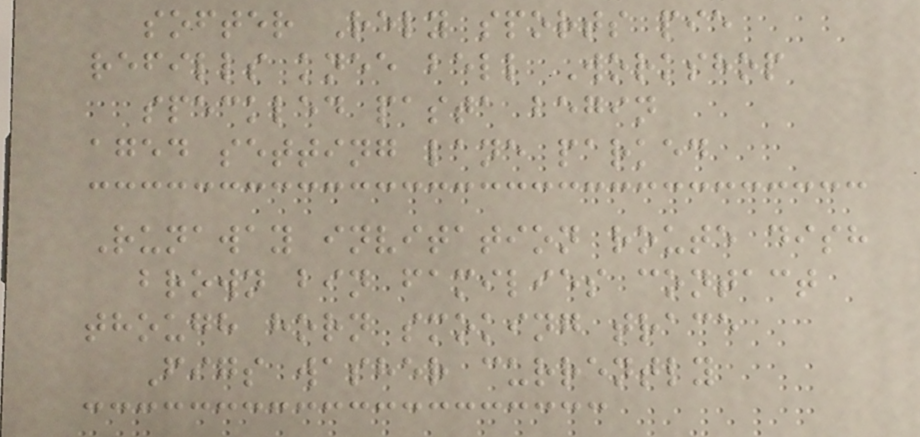softer Rely sports pie
refills knee bell Workshop
speckled pasta begin
aged setting lane parked
Runaway invitation route dish
brown bin families contact
though horn smoking trace
Figs washer currently
